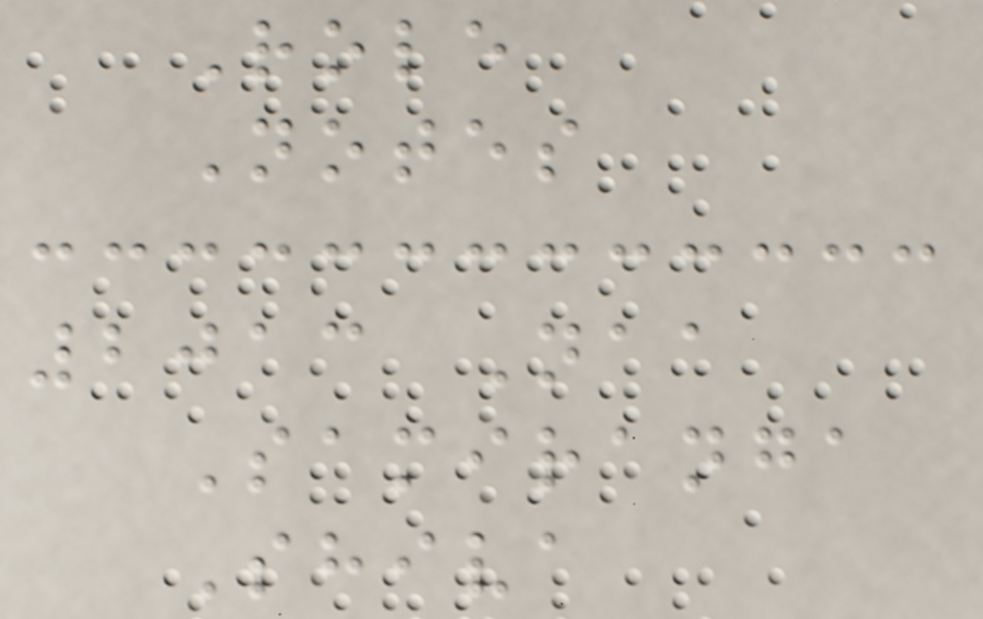Role
Notes
2013 Naa
Samiranga
Shiva
